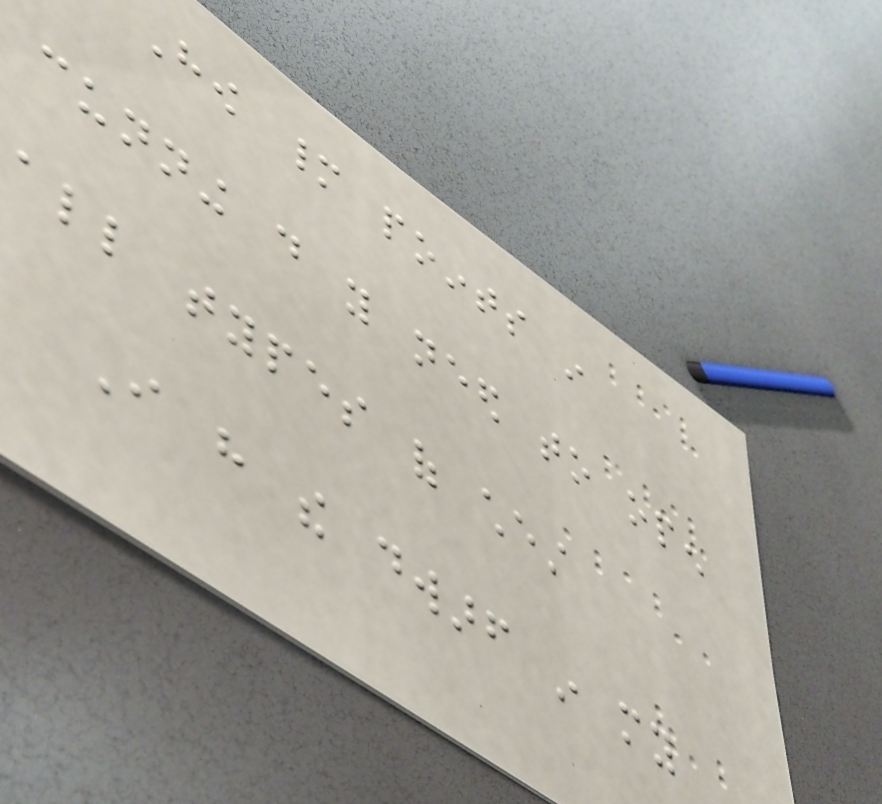How many points in
cunning do you need to open
all types of chest
I have the dwarf in my
